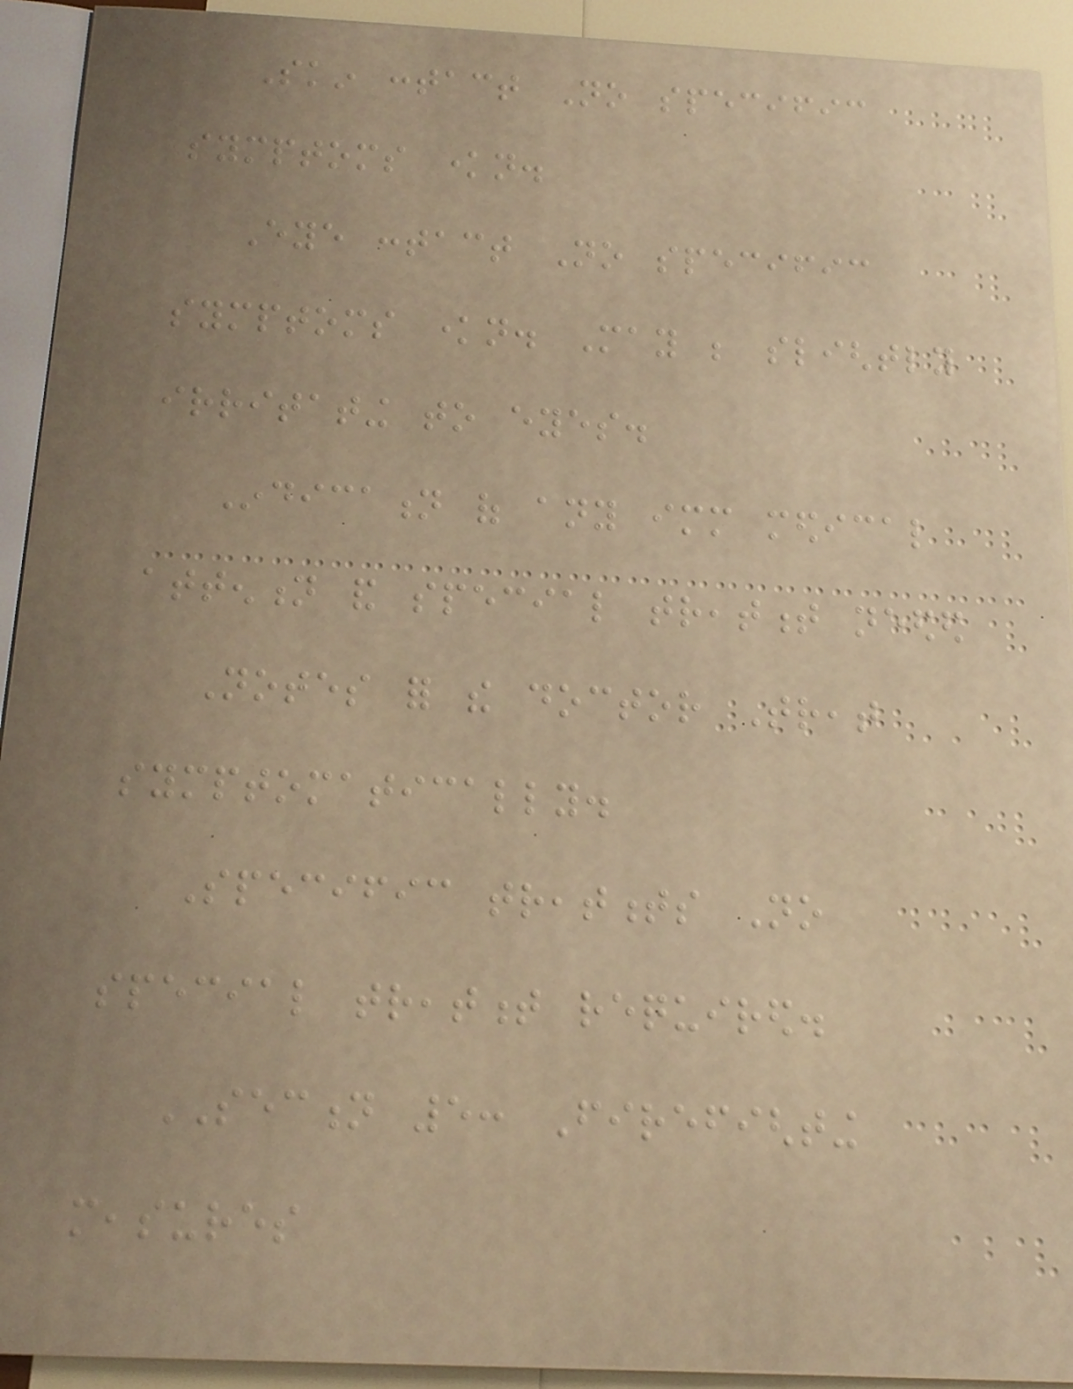Skin contact No specific
symptoms known.
Eye contact No specific
symptoms known. May be slightly
irritating to eyes.
Indication of any immediate medical
attention and special treatment needed
Notes for the doctor Treat
symptomatically.
Specific treatments No
special treatment required.
SECTION 5: Firefighting
measures
